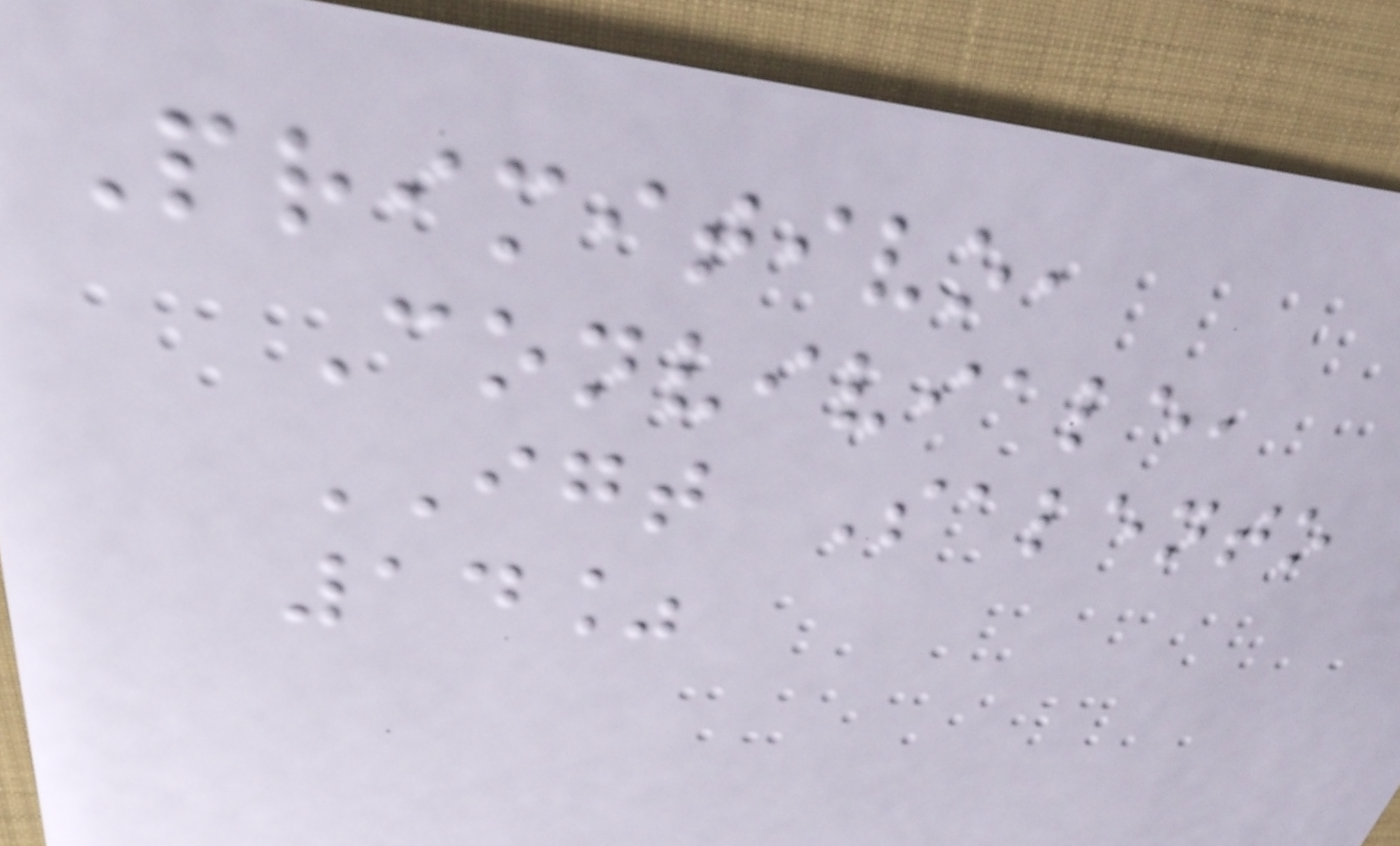Primitivo,
Conviviale,
IGT Salento
14%
